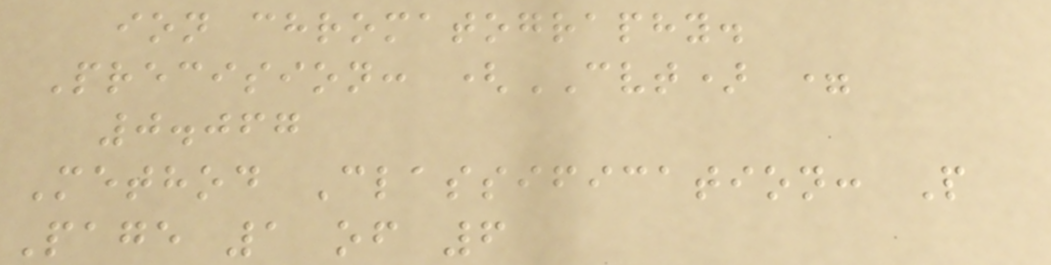ion chromatography.
Precision: (CVT) =
0.067
Method Classification: P
Page 1 of 6
